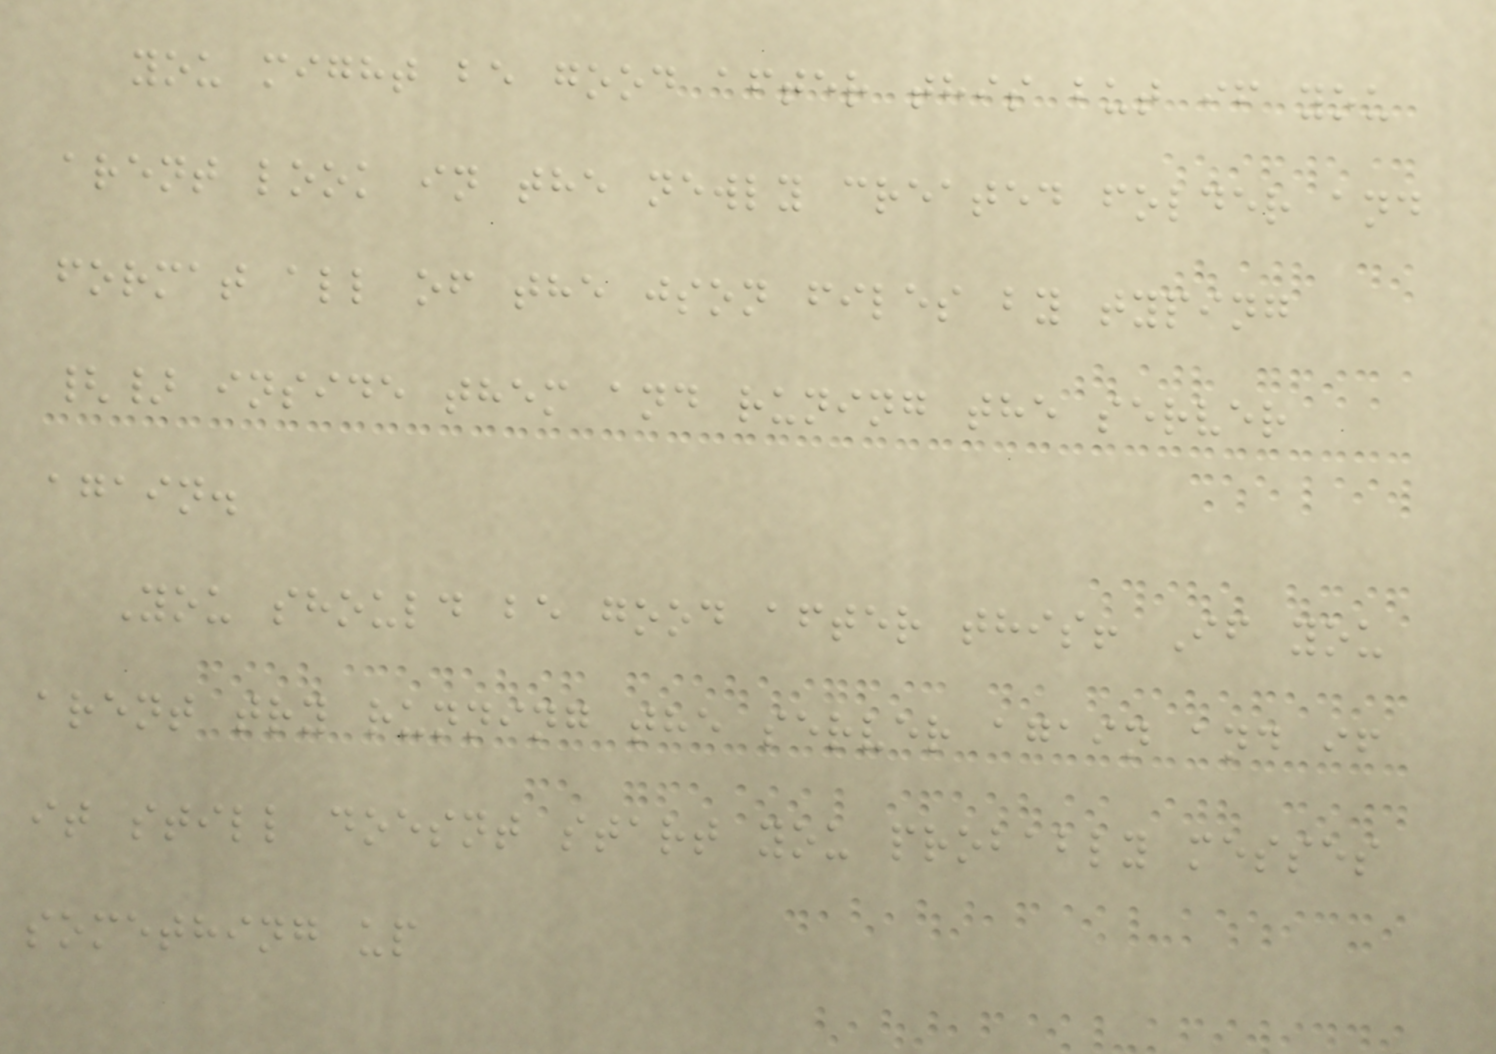you might be good after this but if you
arent look in the newly created folder and
format all of the json files by typing
{} inside them and runing the server
again.
You should be good after this! If you
arent try running the server again and if
it still doesnt start you probably messes
something up
